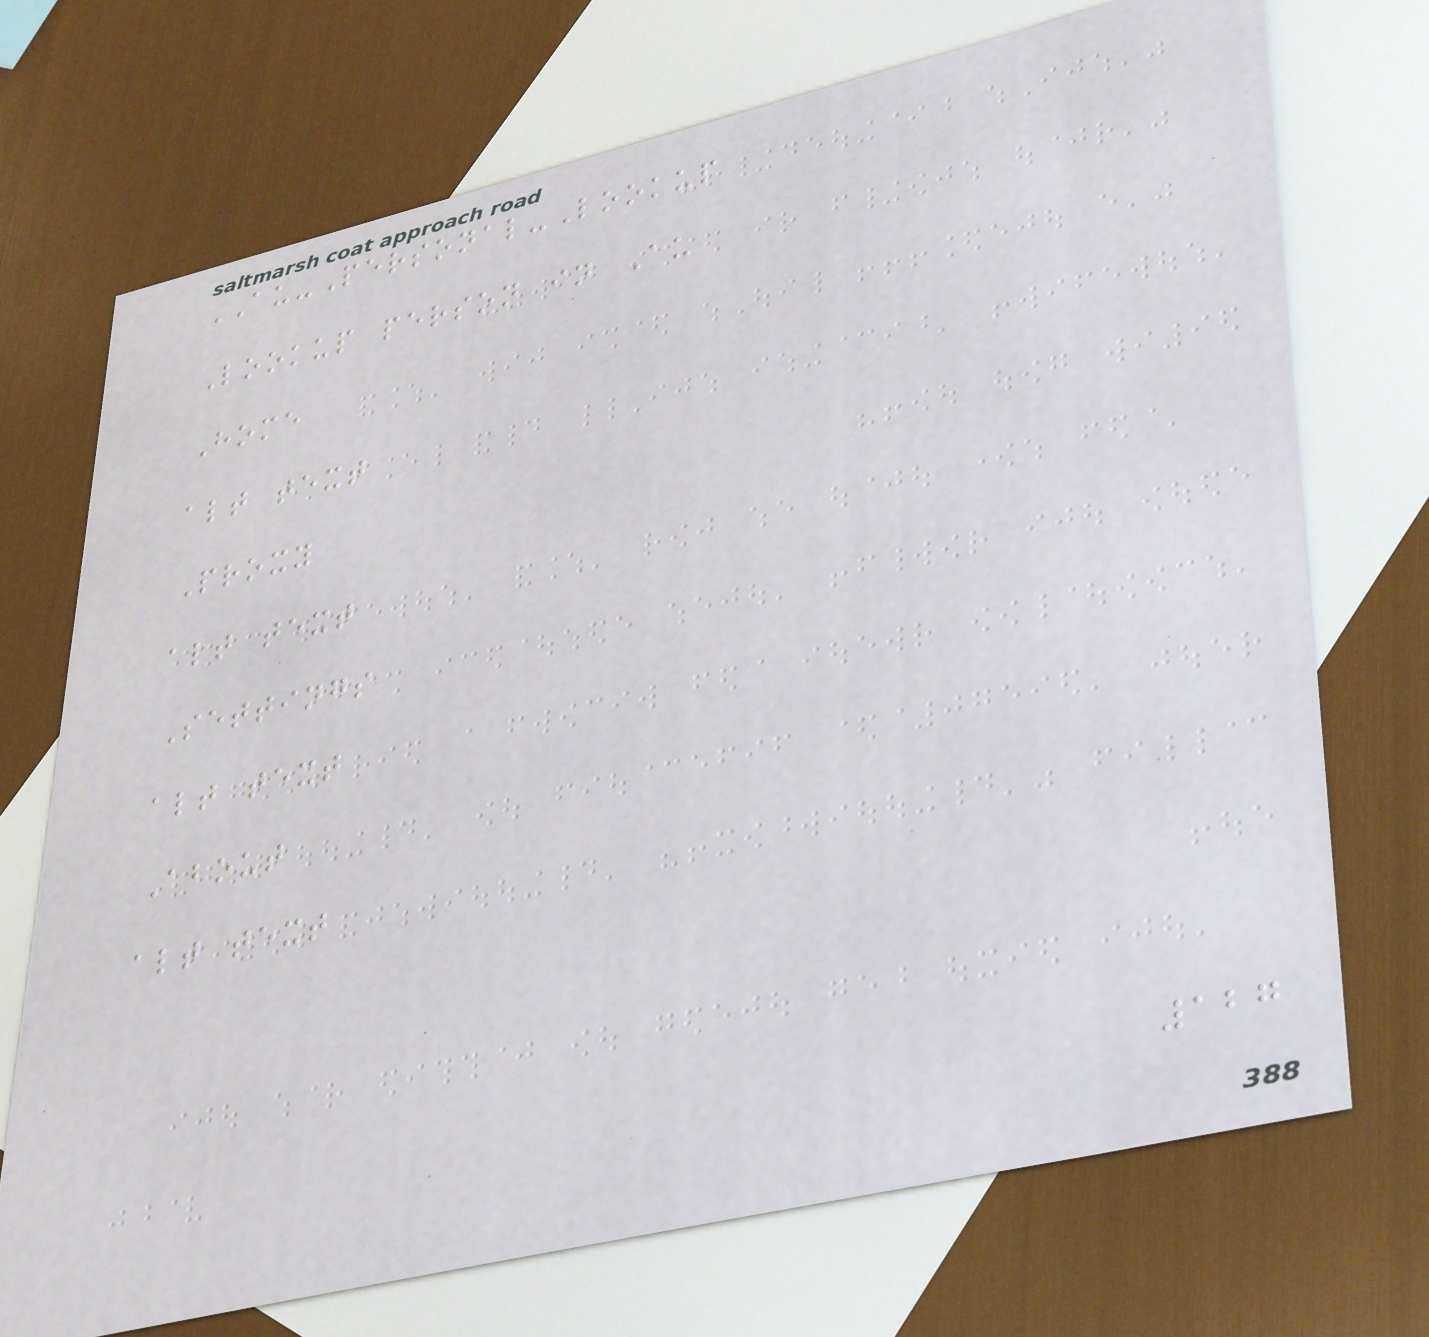AU-Personal-Lookup
Lookup person in Au
Home
alt text
Proxy
alt text
Settings
alt text
About
alt text
127
